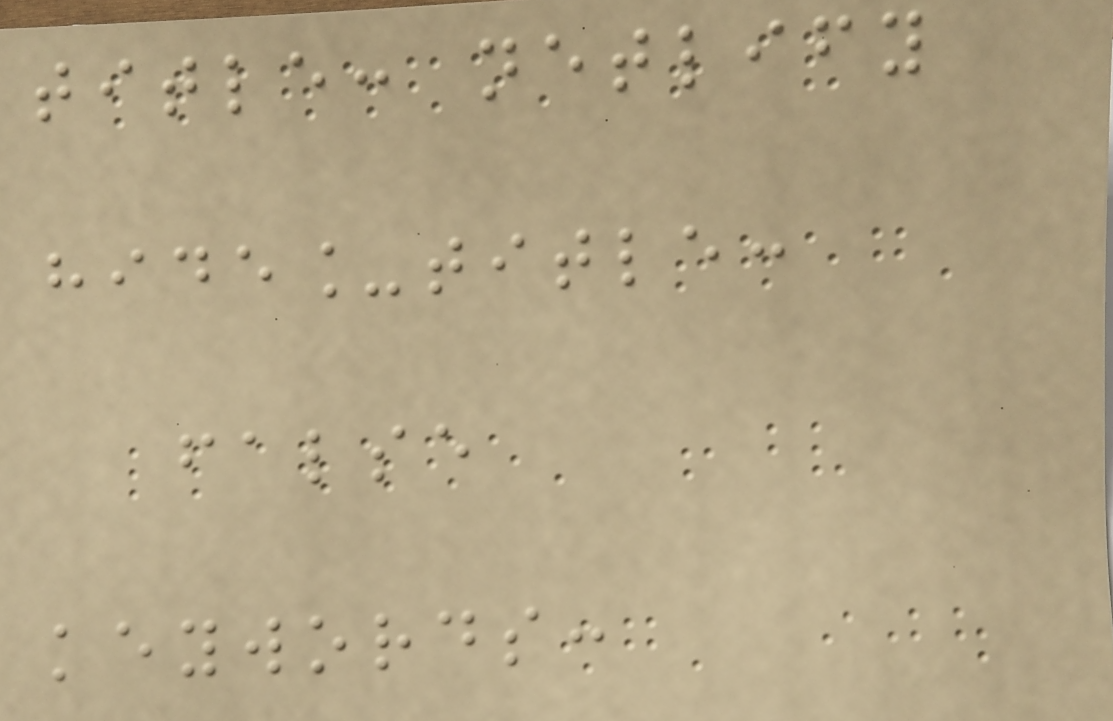title: netlify
hide_title:
false
keywords:
